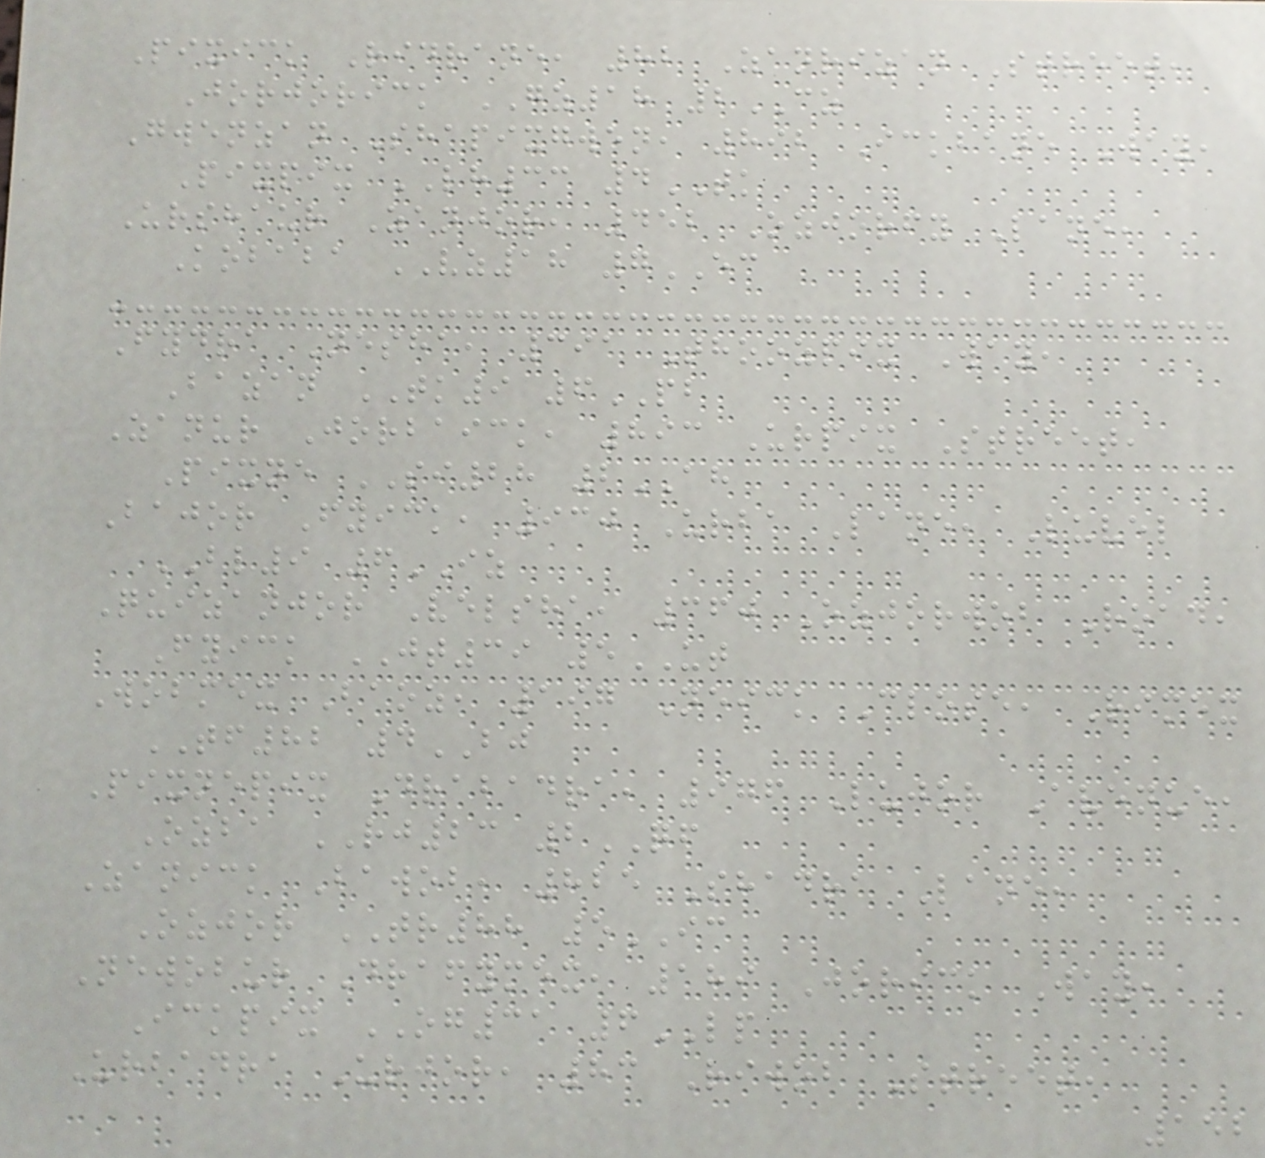Pixick Ridrane, 82 Zanrizan Street,
Jorjorick GZ18 2CZ
Gwenzan Shapixgwen, 892 Ickbane Way,
Pixpix LH33 4TK
Urshaur Zanjor, 452 Ozjorfy Lane,
Kobaba VZ18 7EC
Fydra Nesha, 391 Thoozpix Way,
Bazan TK9 6PB
Zanur Jorbaick, 893 Urpix Street,
Pixne SI28 2AH
Bajor Fyick, 930 Urba Lane, Luvel
BL9 6IZ
Quizanjor Velsha, 360 Ozjorwob Road,
Fyick JT39 5UT
Wobmex Baoz, 197 Neick Close, Rimex
TF82 4BJ
Pixnepix Drabadra, 976 Lujor Avenue,
Ozba RJ23 2QF
Zanick Bawob, 825 Shadra Lane,
Ozjor TR88 5IC
Newobur Drafymex, 189 Jorick Way,
Ickpix OG31 6LP
Urbadra Urjor, 83 Riwob Street,
152
